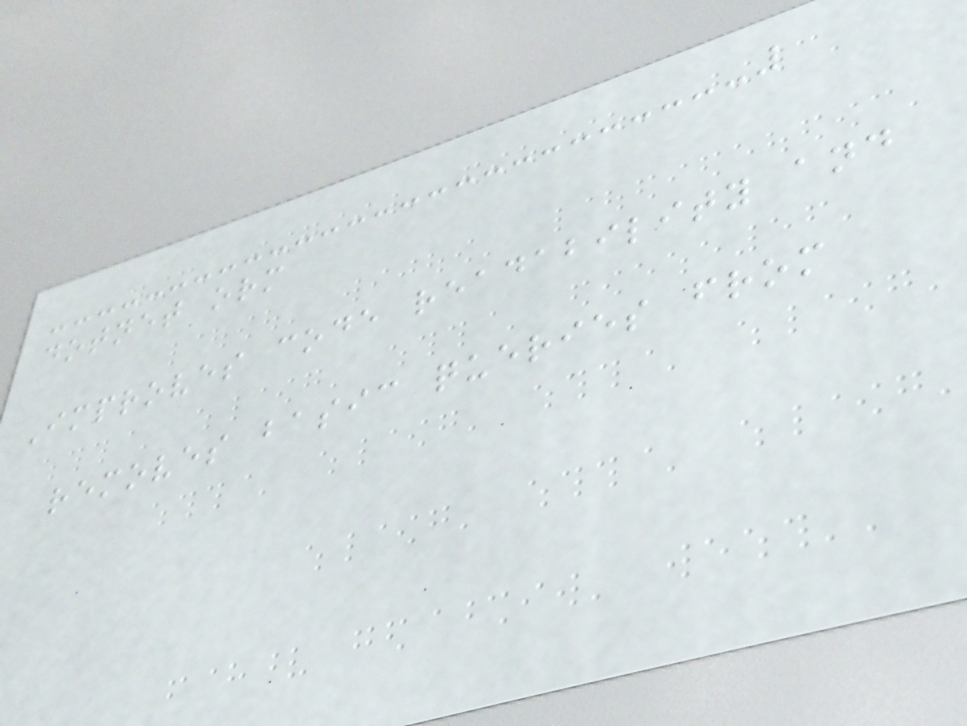dotnet orm
Improves code readability and
removes basic queries from
